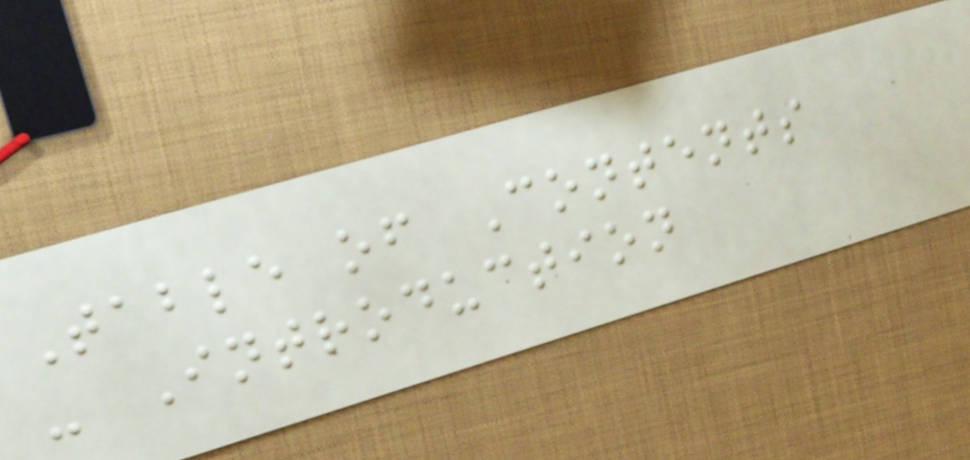Table of Contents
- Introduction
